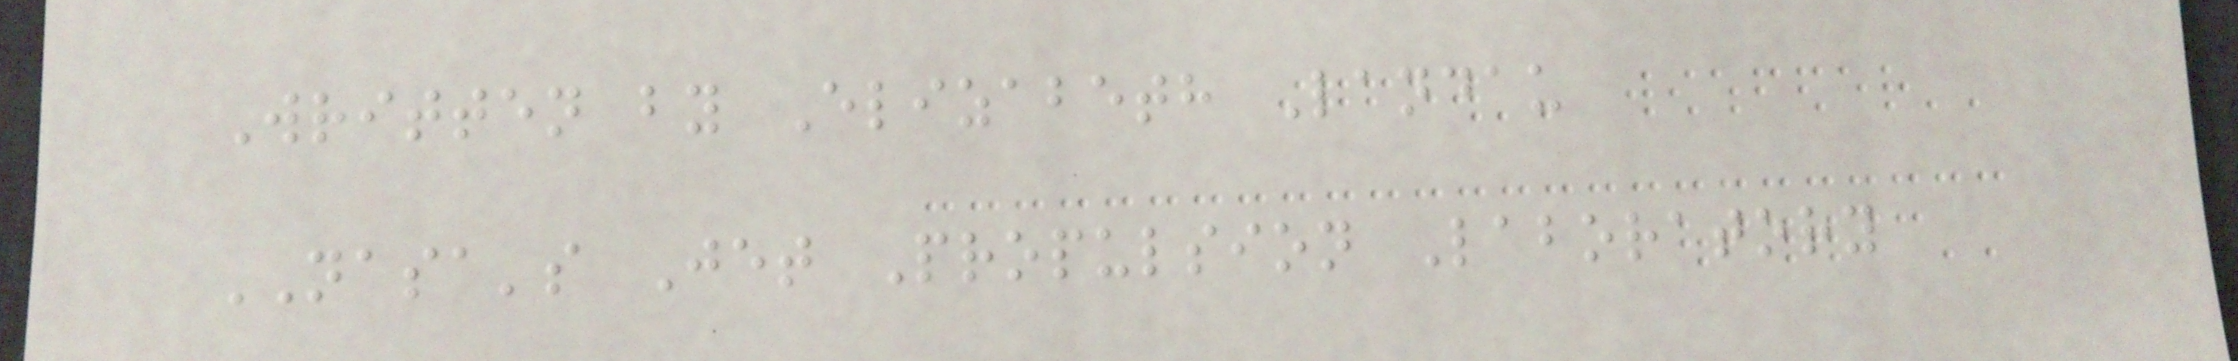Written by Elizabeth Landau
NASA's Jet Propulsion Laboratory
